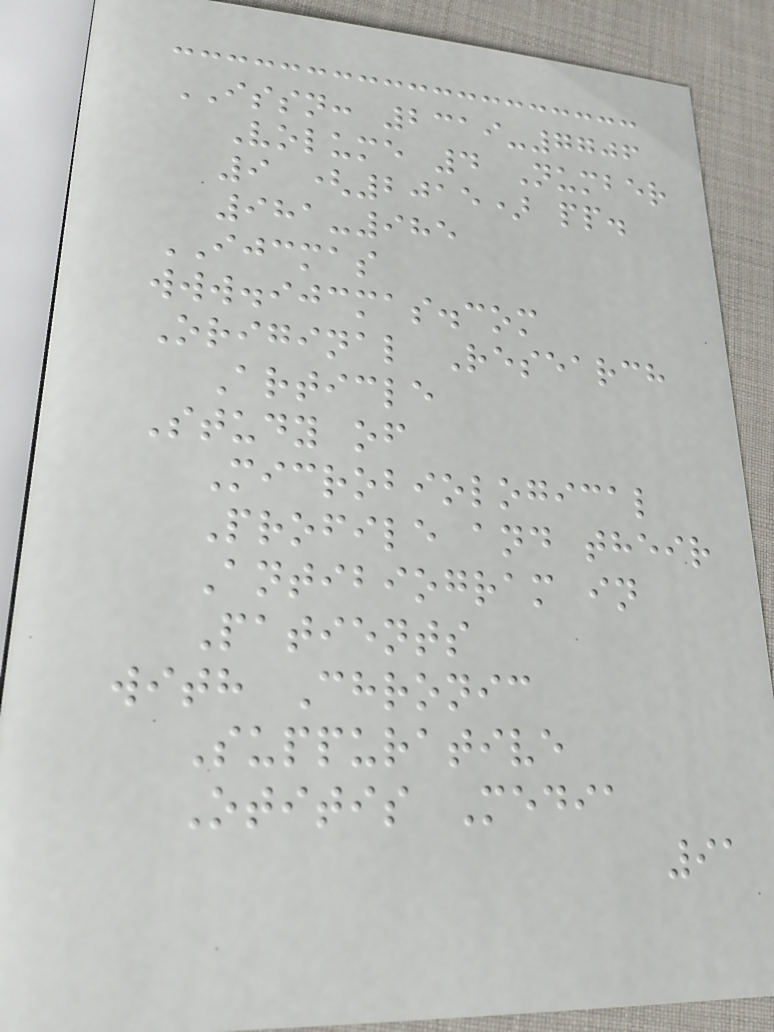ISSN: 2319-7706
Volume 4 Number
9 (2015) pp.
981-985
IJCMAS
www.ijcmas.com
Original Research
Article
Study of
Microbiological
Profile and their
Antibiogram in
Patients
with Chronic
Suppurative
Otitis Media
91
